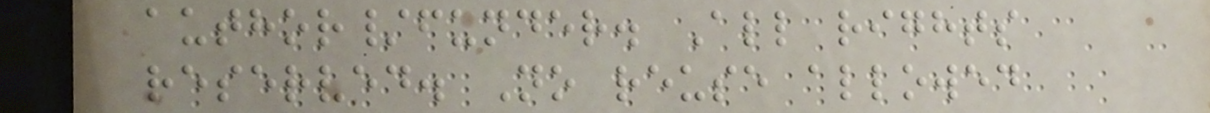author/funder. All rights
reserved. No reuse allowed
